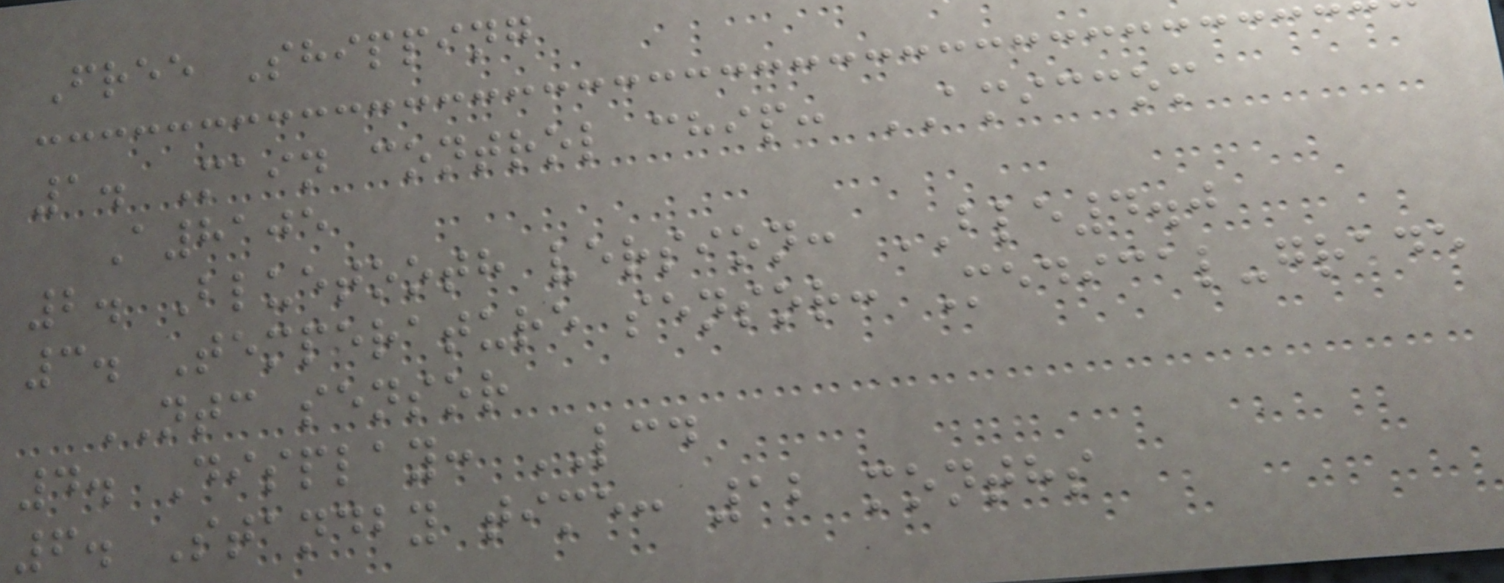Free Shipping
1. Main control chip: AMICCOM
A8105
2. Bluetooth version: BLE4.0
3. Temperature sensor: Medical-grade
NTC sensor
4. Display: LCD
6. Standby time: 12 months
